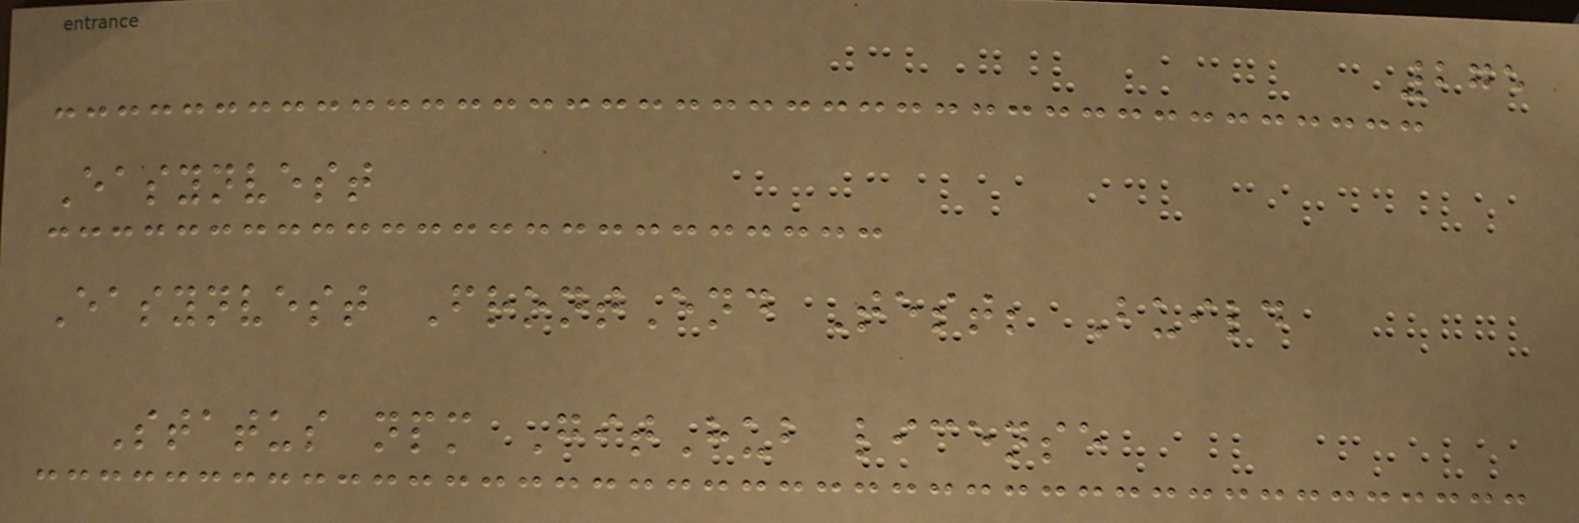275
Easynvest
Easynvest FrontEnd Test; Build
Status npm GitHub license
